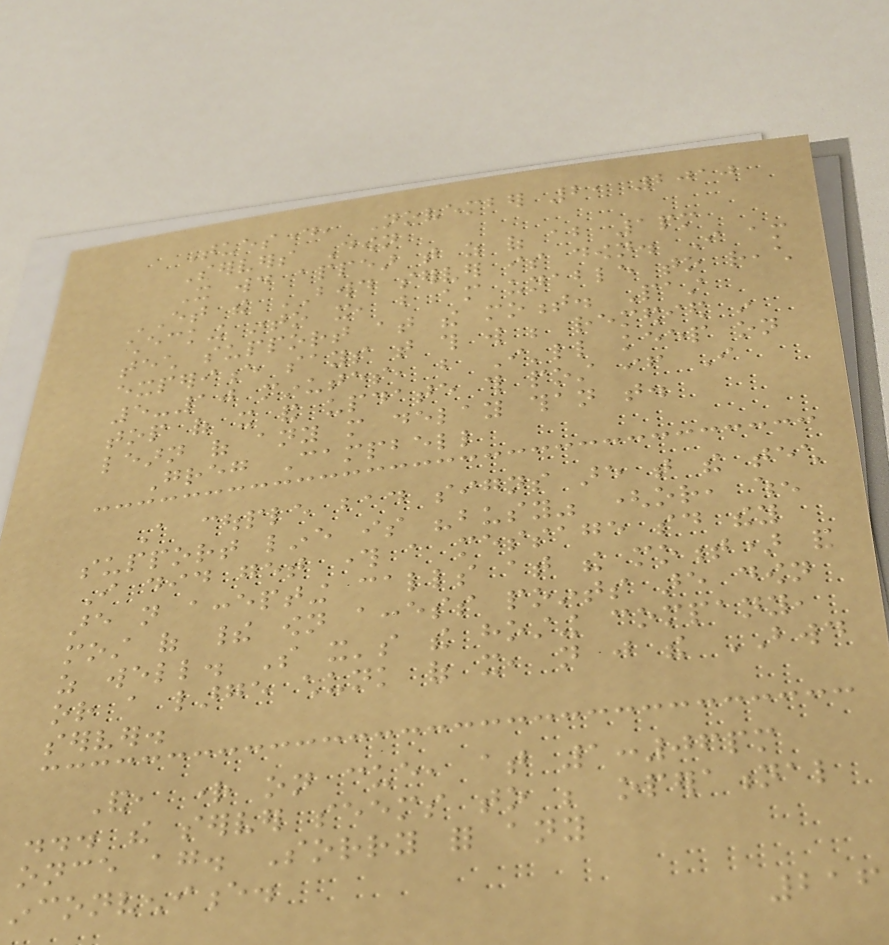Tuesday, November 2, 2010
Servers Down
It would appear that as of about 1pm
ET the BWD server is down. I am
checking into it, but am unable to reach
tech support at the moment. Past
experience says that this will be remedied in
5-10 minutes, but I'll keep on
top of it and update this post if I
learn of any more delay than that.
Greg Campbell
A couple bad signs are that the tech
support line is "busy" (or, when
I did get through a message said they
are not accepting calls at the moment) and
most of their own access points are down
as well. So it's the hosting company,
or a large chunk of it, not just the BWD
server.
And, right on cue, at 1:06pm
... the server seems to be operational
once again. Sorry for any
inconvenience.
216
